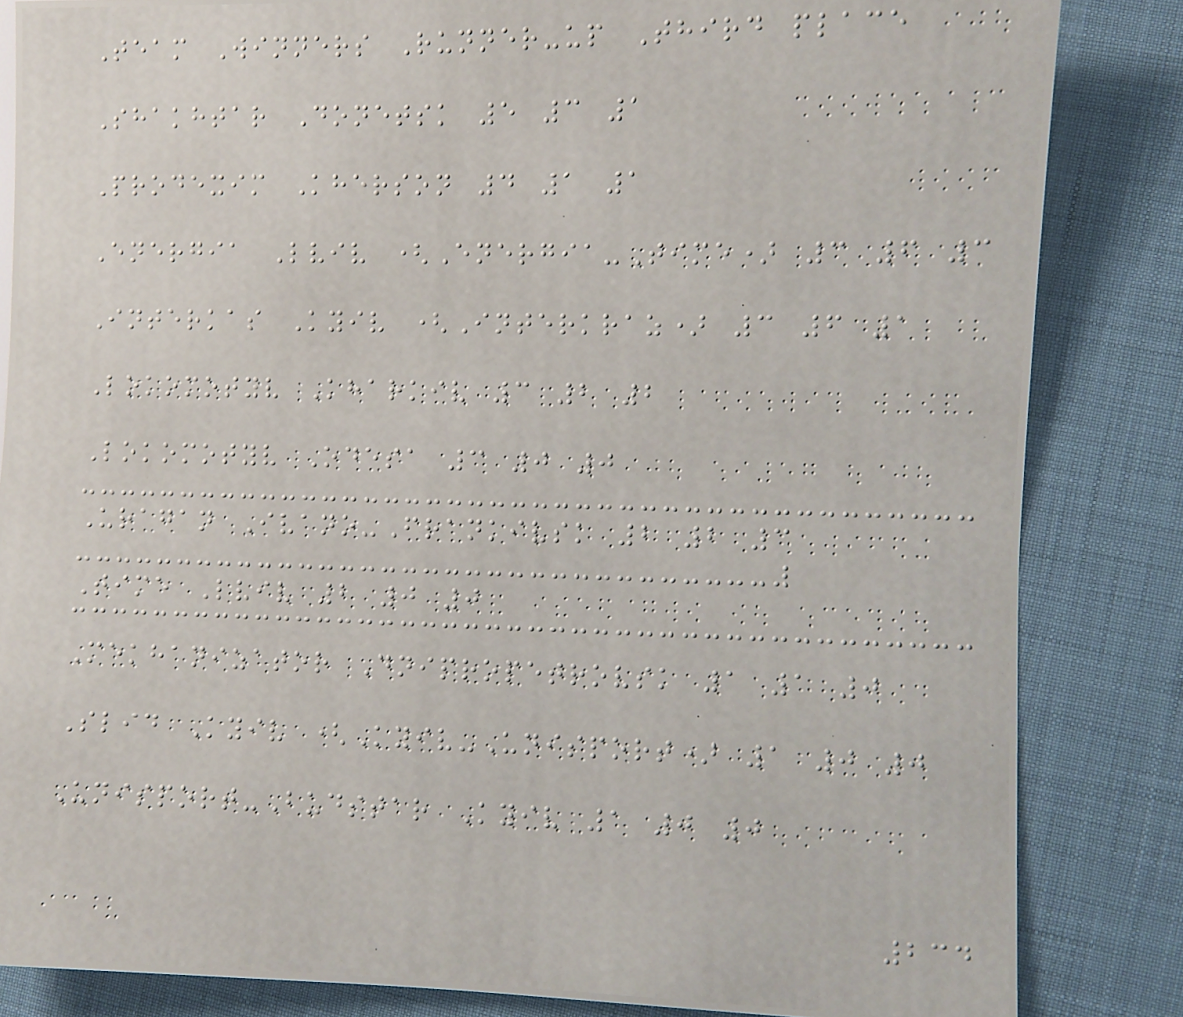Team Winners Runner-up Third place
Shakhtar Donetsk 5 3 1
Prodexim Kherson 4 1 1
Energia Lviv (Energia-Time) 3 6 3
Interkas Kyiv (Interkraz) 3 6 1
Lokomotyv Kharkiv 3 2 2
Lokomotyv Odesa 3 0 0
Uragan Ivano-Frankivsk 2 2 3
Time Lviv 2 0 0
Mekhanizator Dnipropetrovsk 1 1 0
Slid Kyiv (Kyiv-Unisport) 1 0 0
Unisport-Budstar Kyiv 1 0 0
234
